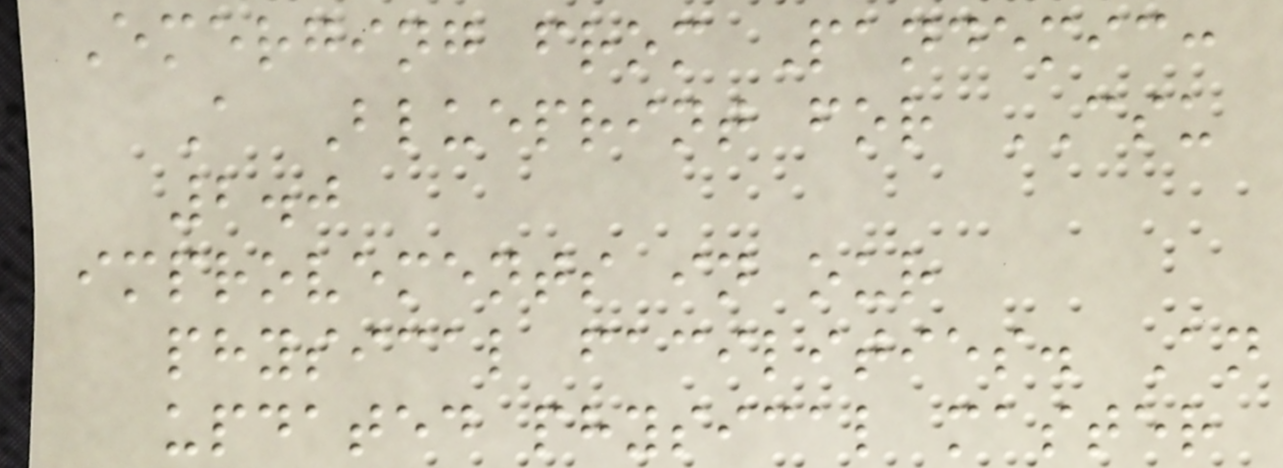Emerging from Pandemic:
A Blueprint for CSU
2.0
improvements in our
physical facilities. An
updated physical master
